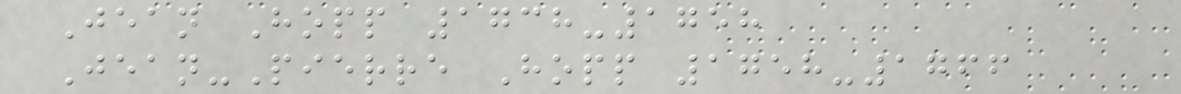Jean Hopp 1738-1758
Jean-Pierre Hopp 1758-1766
